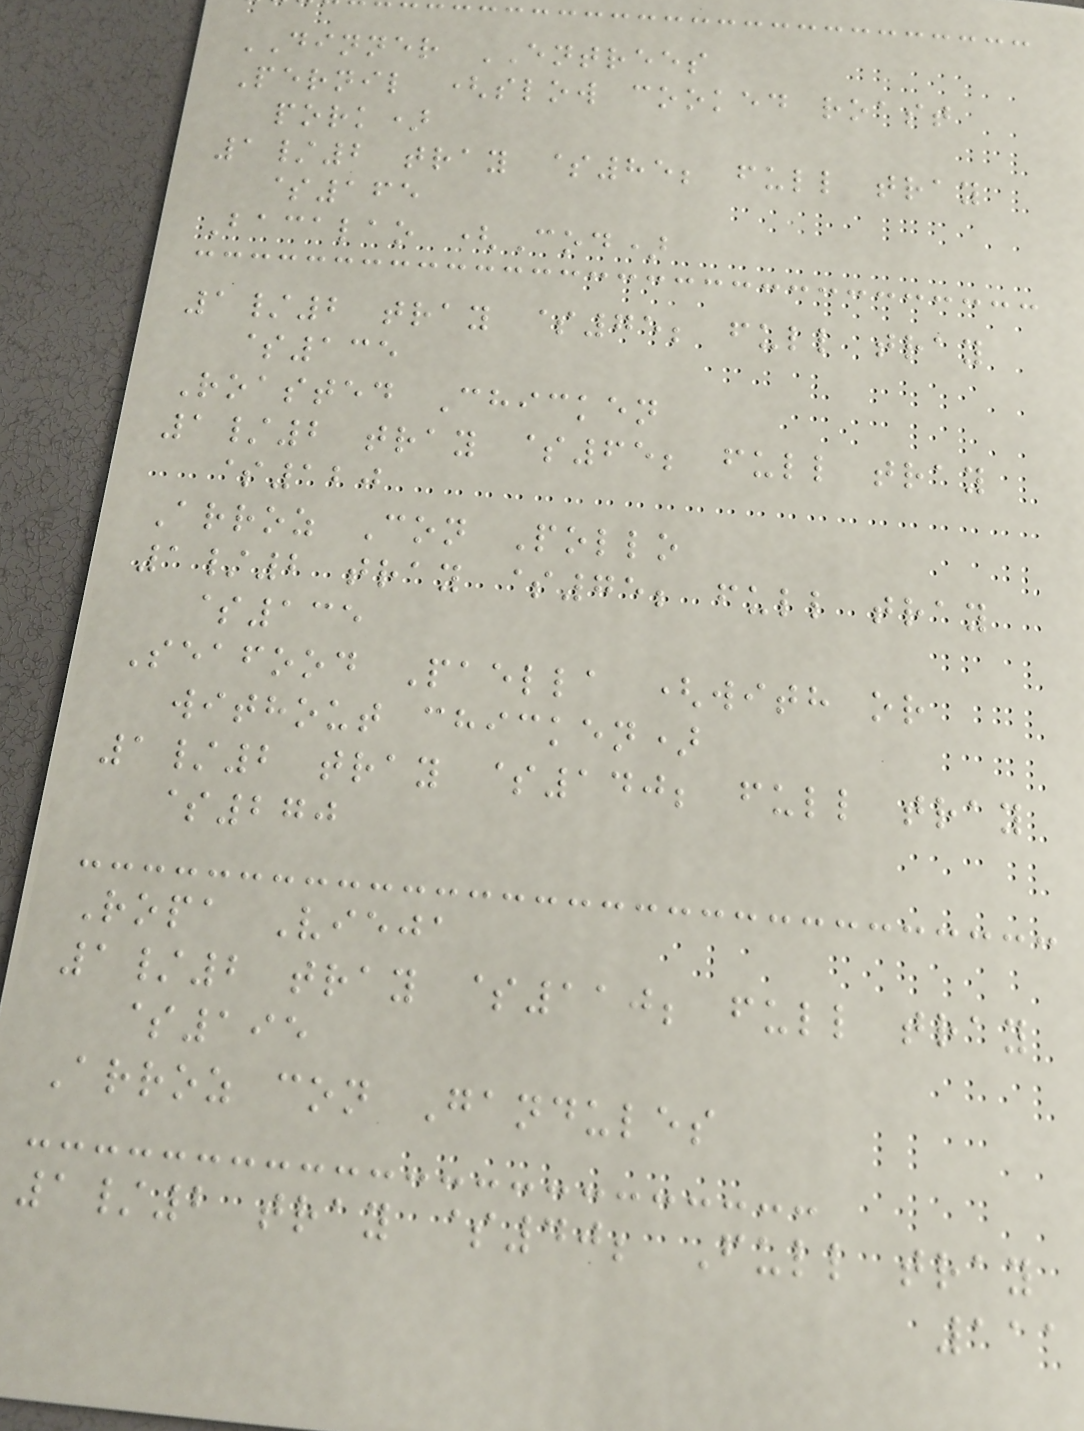DINNER ENTREES
Pernil (slow cooked roast
pork)
1/2 tray $85; full tray
$165
Bacalao (Cod)
1/2 tray $75; full tray
$135
Roasted Chicken
1/2 tray $65; full tray
$120
Arroz Con Pollo
1/2 tray $75; full tray
$135
Seafood Paella (with or
without chicken)
1/2 tray $140; full tray
$270
Ropa Vieja
1/2 tray $110; full tray
$195
Arroz con Gandules
1/2 tray $40; Full tray
111
